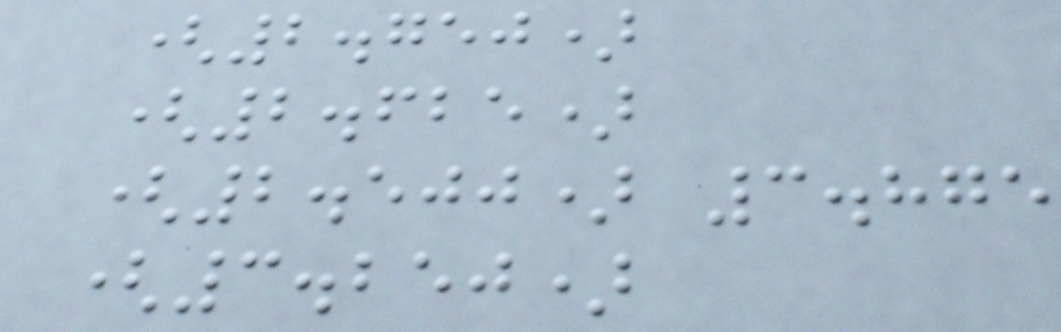(2.750)
(2.625)
(2.500) 3.875
(3.250)
